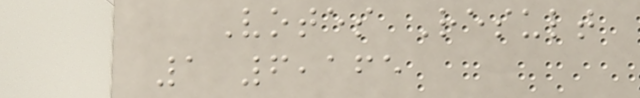Votes Result
1 6,165
